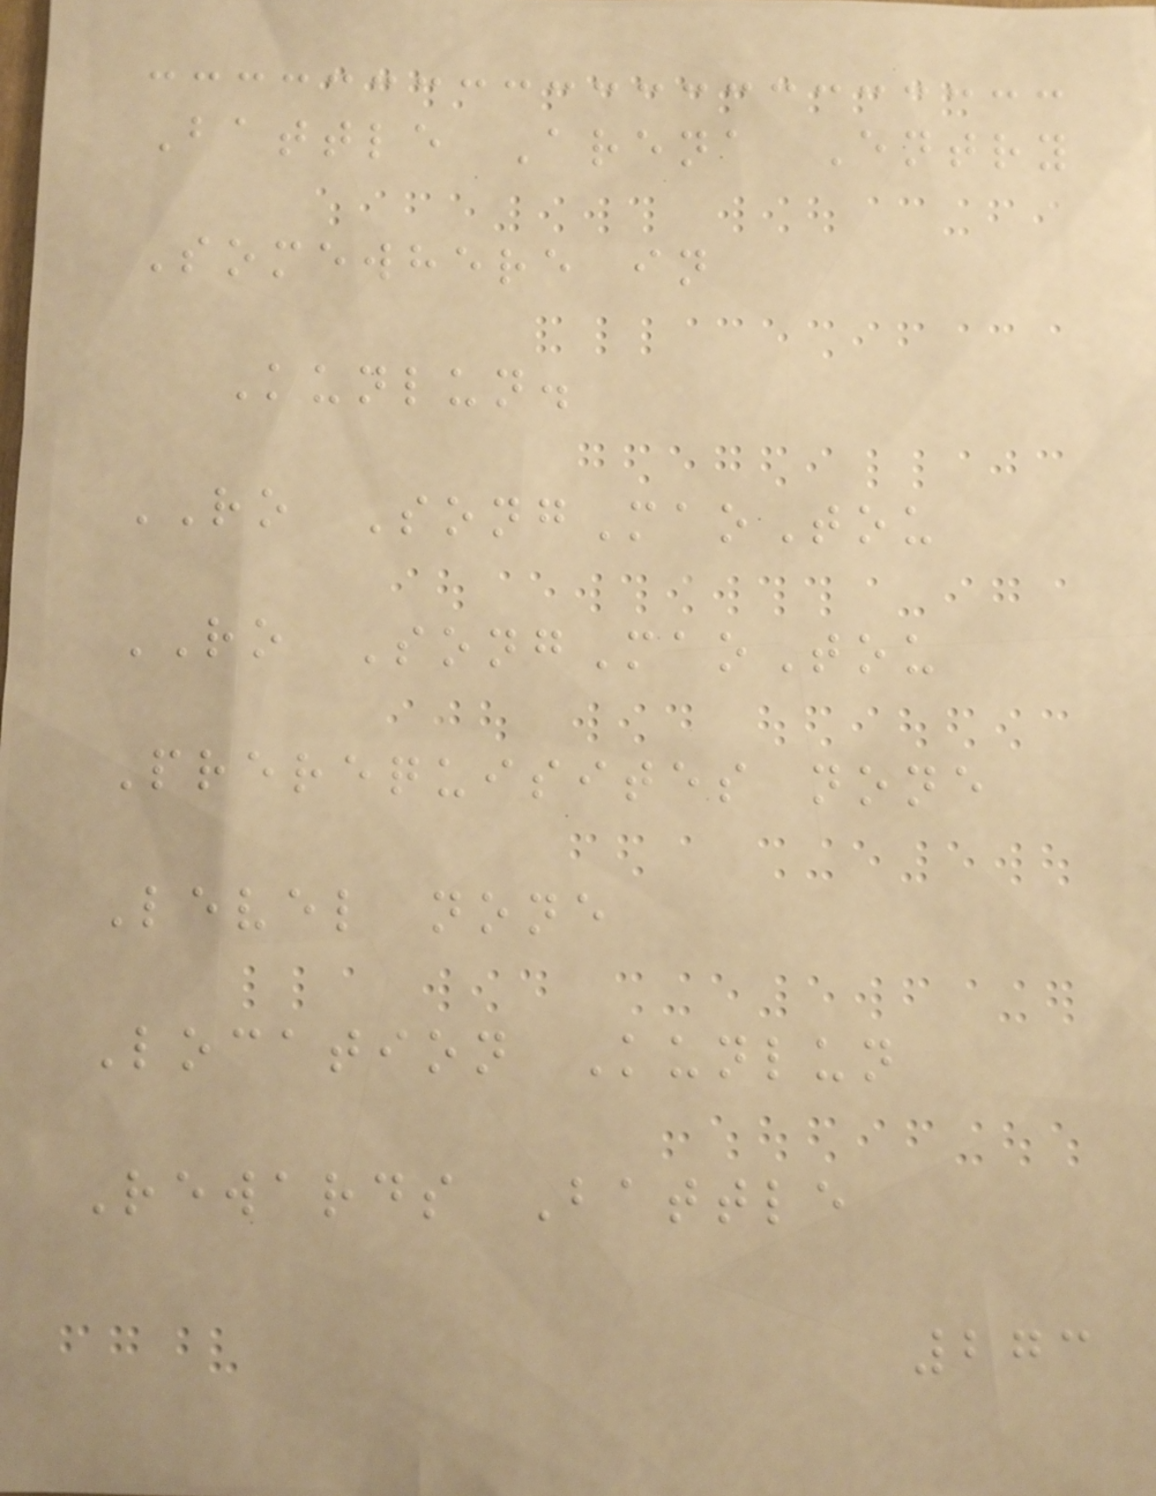Battle Arena Entry
Somewhere in
Kunlun.
RO SongMaoTou
RO SongMaoTou
Prerequisites none
Level none
Location Kunlun
Rewards Battle
273
